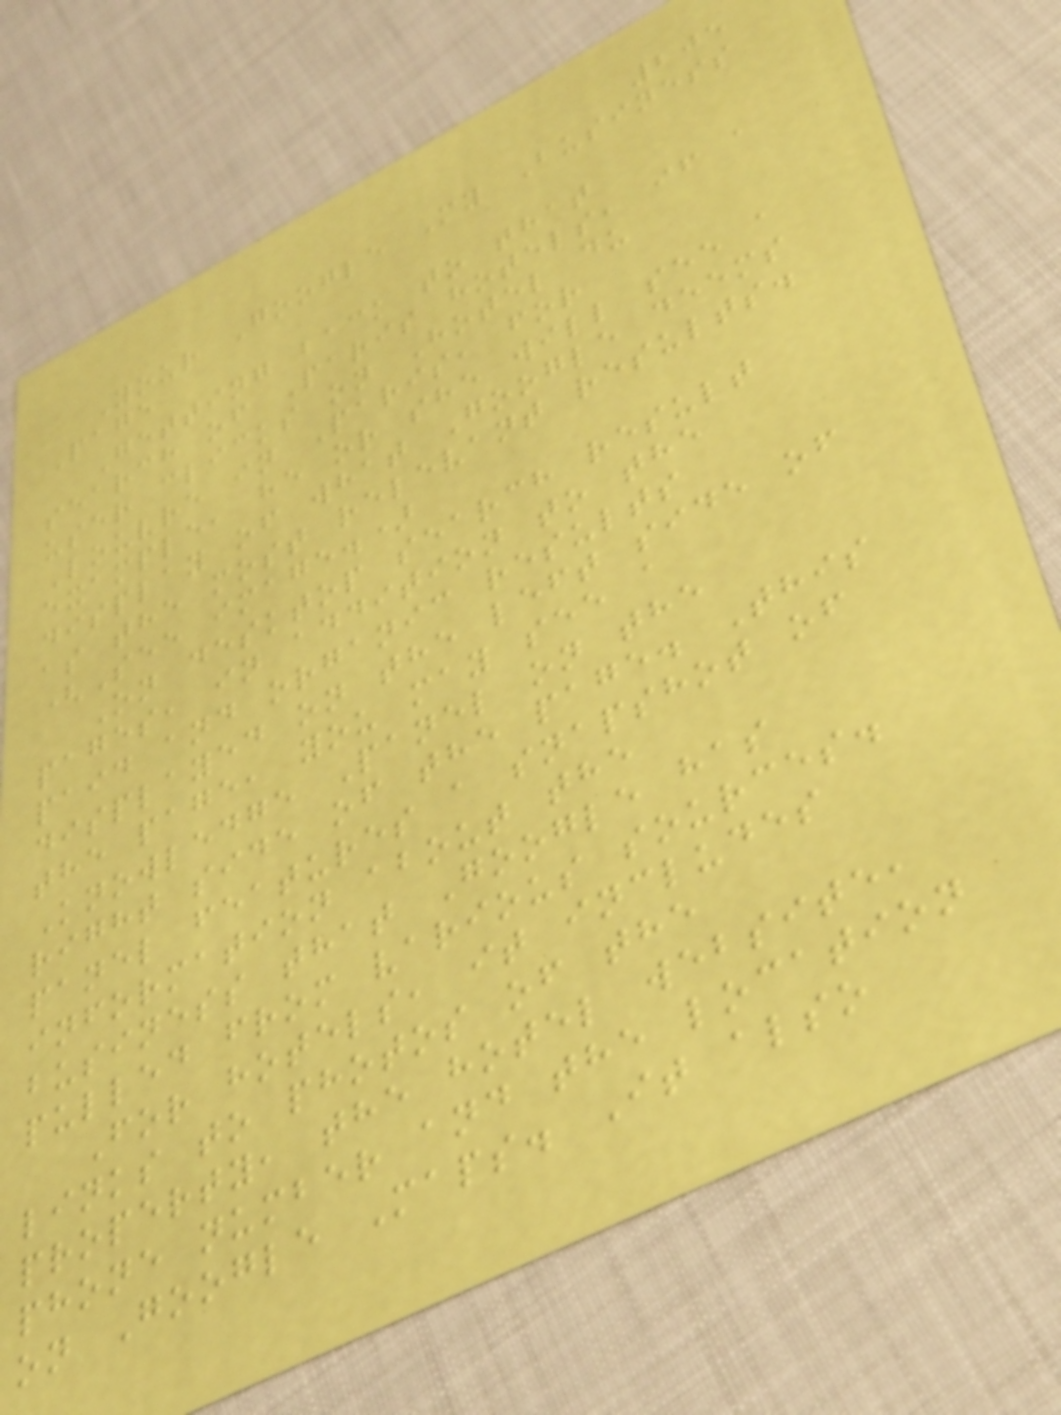205
Your Google My Business
Page
Getting back to that
search of Paris hotels, if a
user clicks on Hotel du
Louvre in Paris, for
example, he or she will see a
display of what Google deems
as the most relevant results.
(See image.)
On desktop search result
pages, in addition to the
paid and organic results
displayed on the left side of
the page, you may see a
Knowledge Panel on the
right side of the page. This
panel features a snapshot of
information about the
business that Google has
pulled from various sources.
For hotels, it includes
links to photos of the
property, the hotel website,
phone number and the location
on Google Maps. It also
